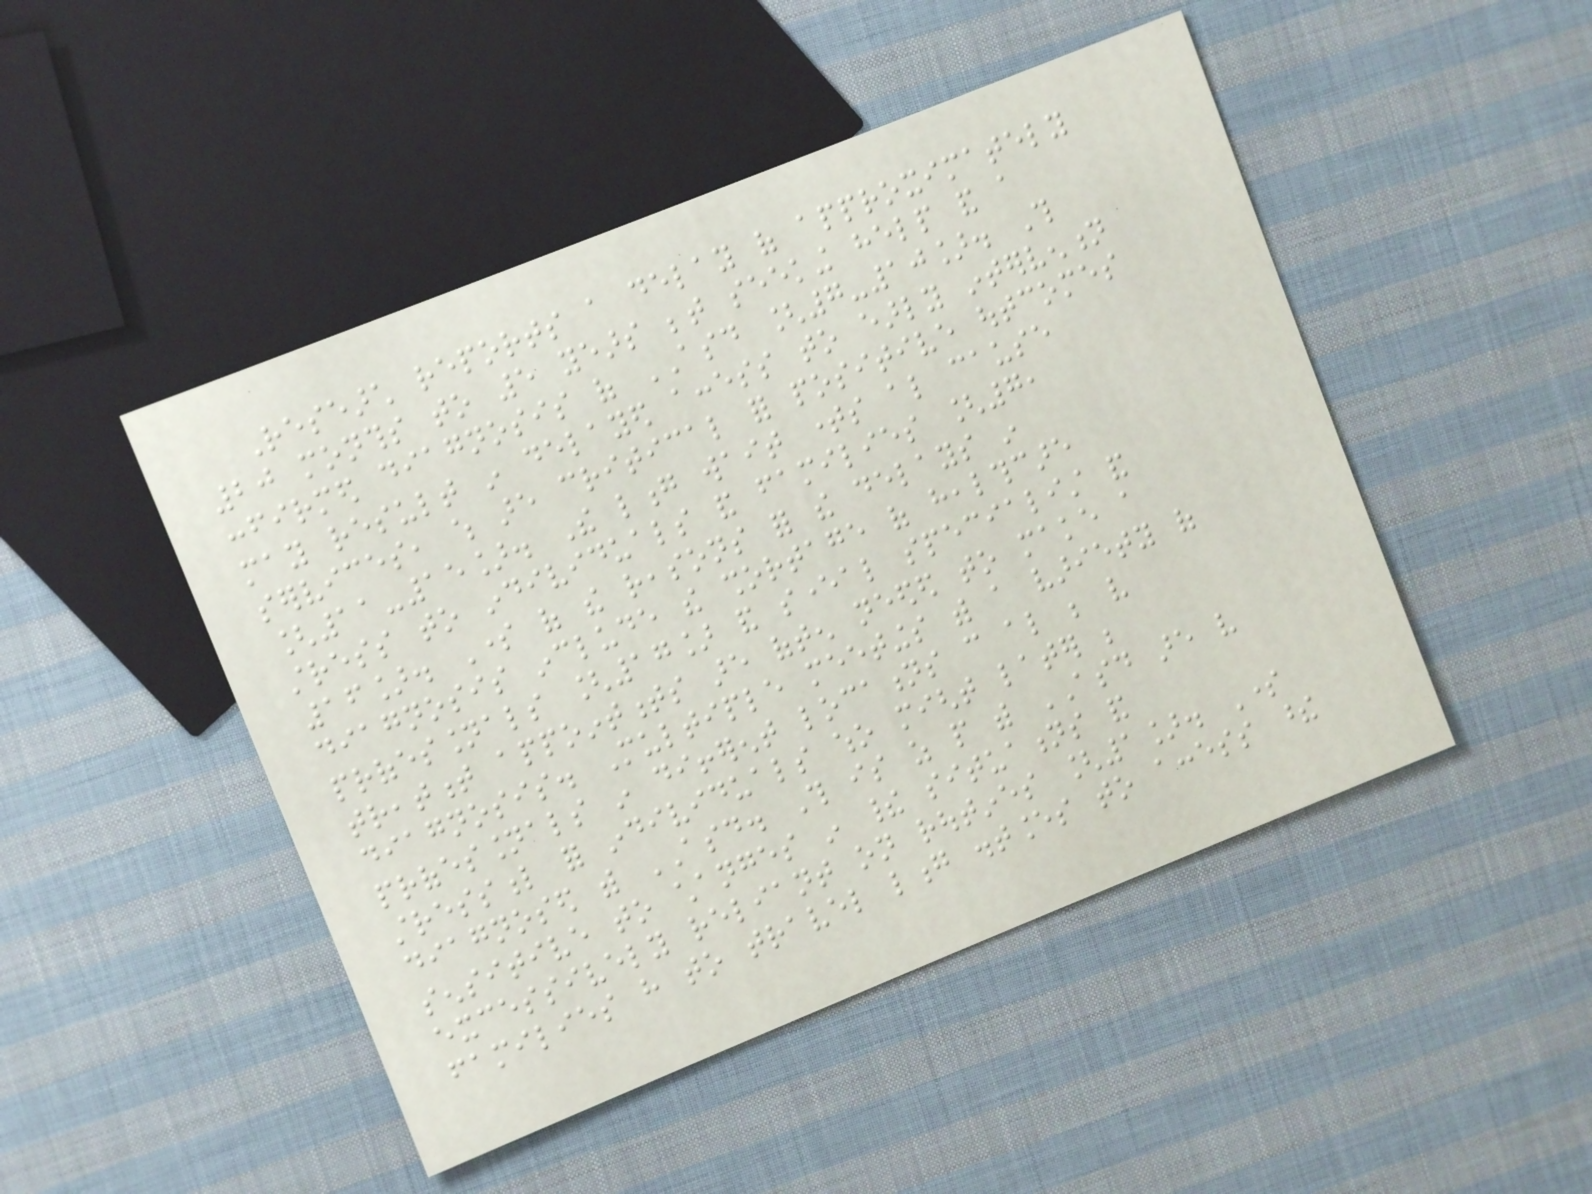Research reports a delay of approximately
20 months to 5 years between seeking help and a
confirmed diagnosis of ASD [7-10]. This
may result in delayed access to early intervention
services, which are critical for positive outcomes
[11-15]. The long wait times also cause
stress to individuals and families [7,
16]. Some of the reasons for the delays in
diagnosis include the shortage of healthcare
professionals [17] and several specialist and
treatment appointments are often needed to make a
diagnosis. Multiple meetings with a variety of
professionals in different locations can also be very
stressful for individuals who might later be
diagnosed with ASD. This is as people with ASD are very
sensitive to changes in their situations and
excessively reliant on routines [1]. Some
families have to travel long distances to access these
